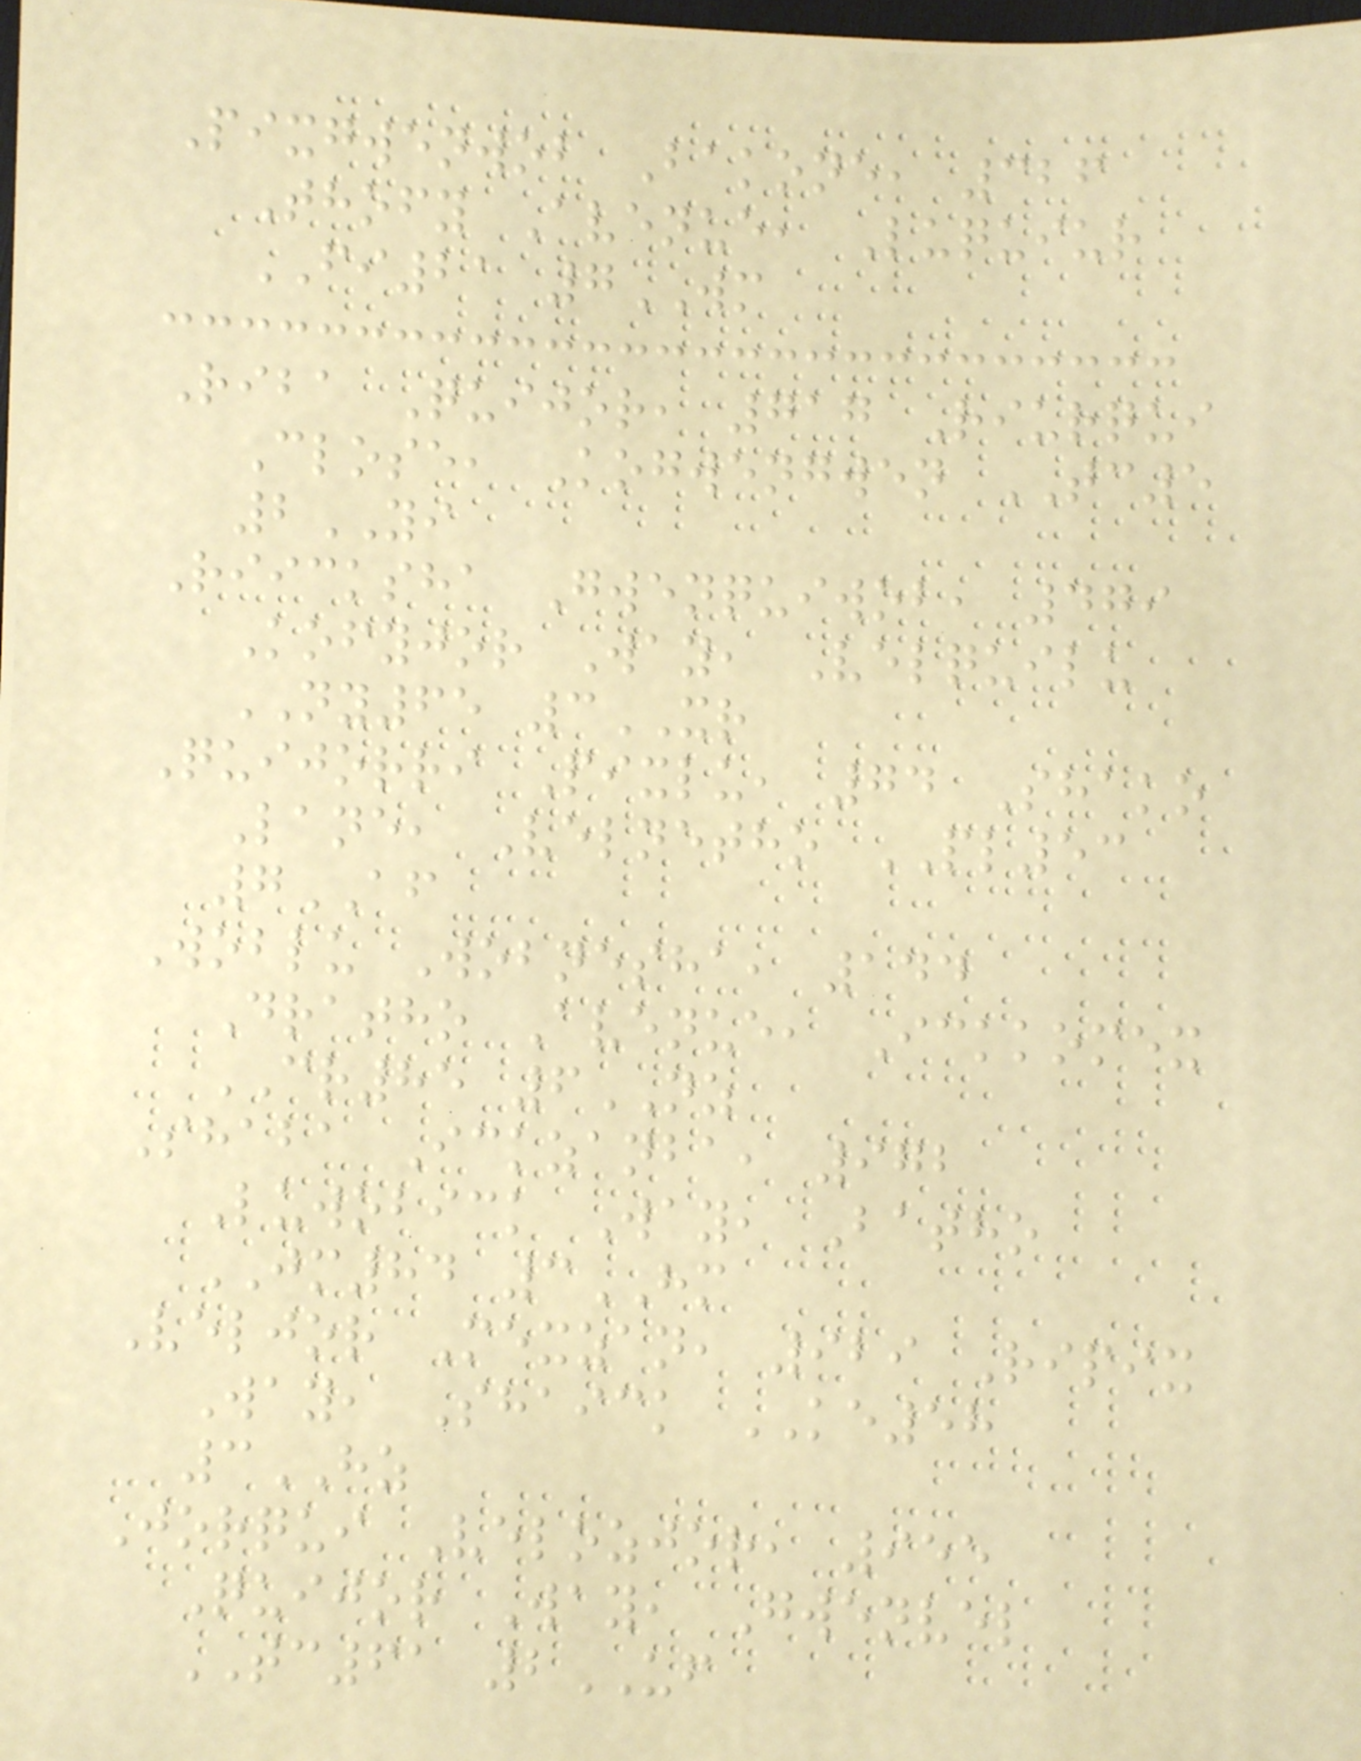Pixgwenwob Bakone, 326
Thofy Avenue, Luquiur
FI21 7WM
Riba Quijor, 717 Riurqui
Close, Kogwengwen TC5
2YI
Riicksha Gwenquiwob, 479
Kofyjor Way, Velquilu
NY65 3XR
Quijorri Pixlu, 74 Shako
Lane, Velnetho PL53
7AF
Woblu Wobnesha, 144
Dratho Avenue, Ickkomex
CR85 6NZ
Shaba Ickzanba, 972
Luwobick Way, Batho
JM84 3HM
Veljor Mexzan, 929 Ripix
Way, Shaick KE58
3HZ
Jorqui Velozjor, 955
Quijor Way, Gwenvel
TC61 2UF
